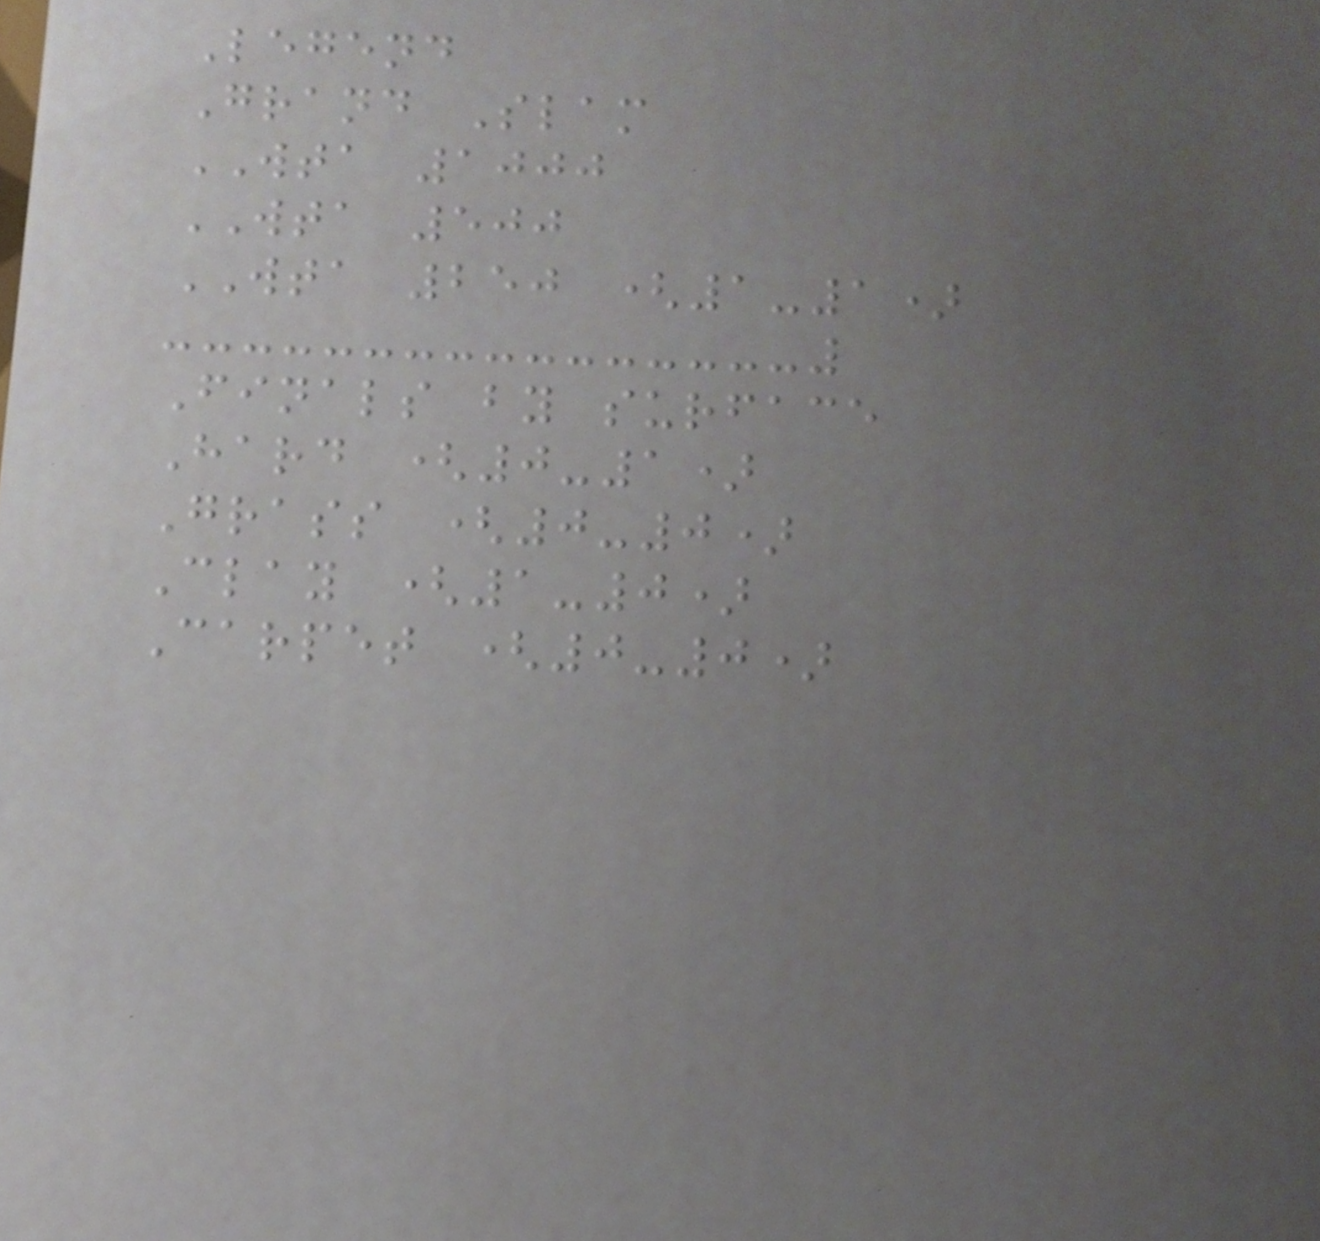Legend
Grand Slam
WTA 1000
WTA 500
WTA 250 (1-1)
Finals by surface
Hard (0-1)
Grass (0-0)
Clay (1-0)
Carpet (0-0)
